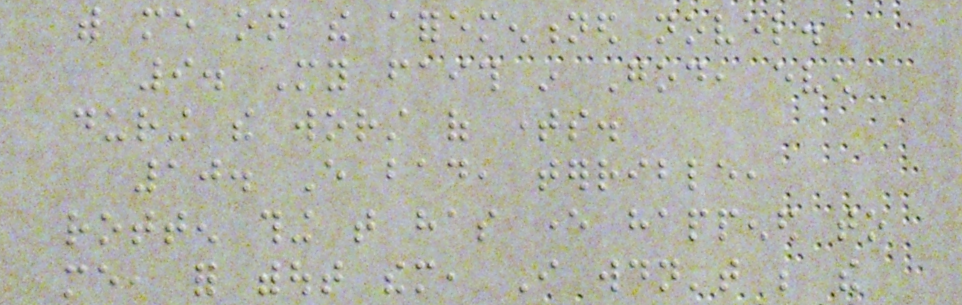with me on the aforementioned novel.
9. My faith in God, even
during the worst of times.
10. Every bad, terrible,
rotten thing that has ever happened to
me, for without them, I wouldn't be the
